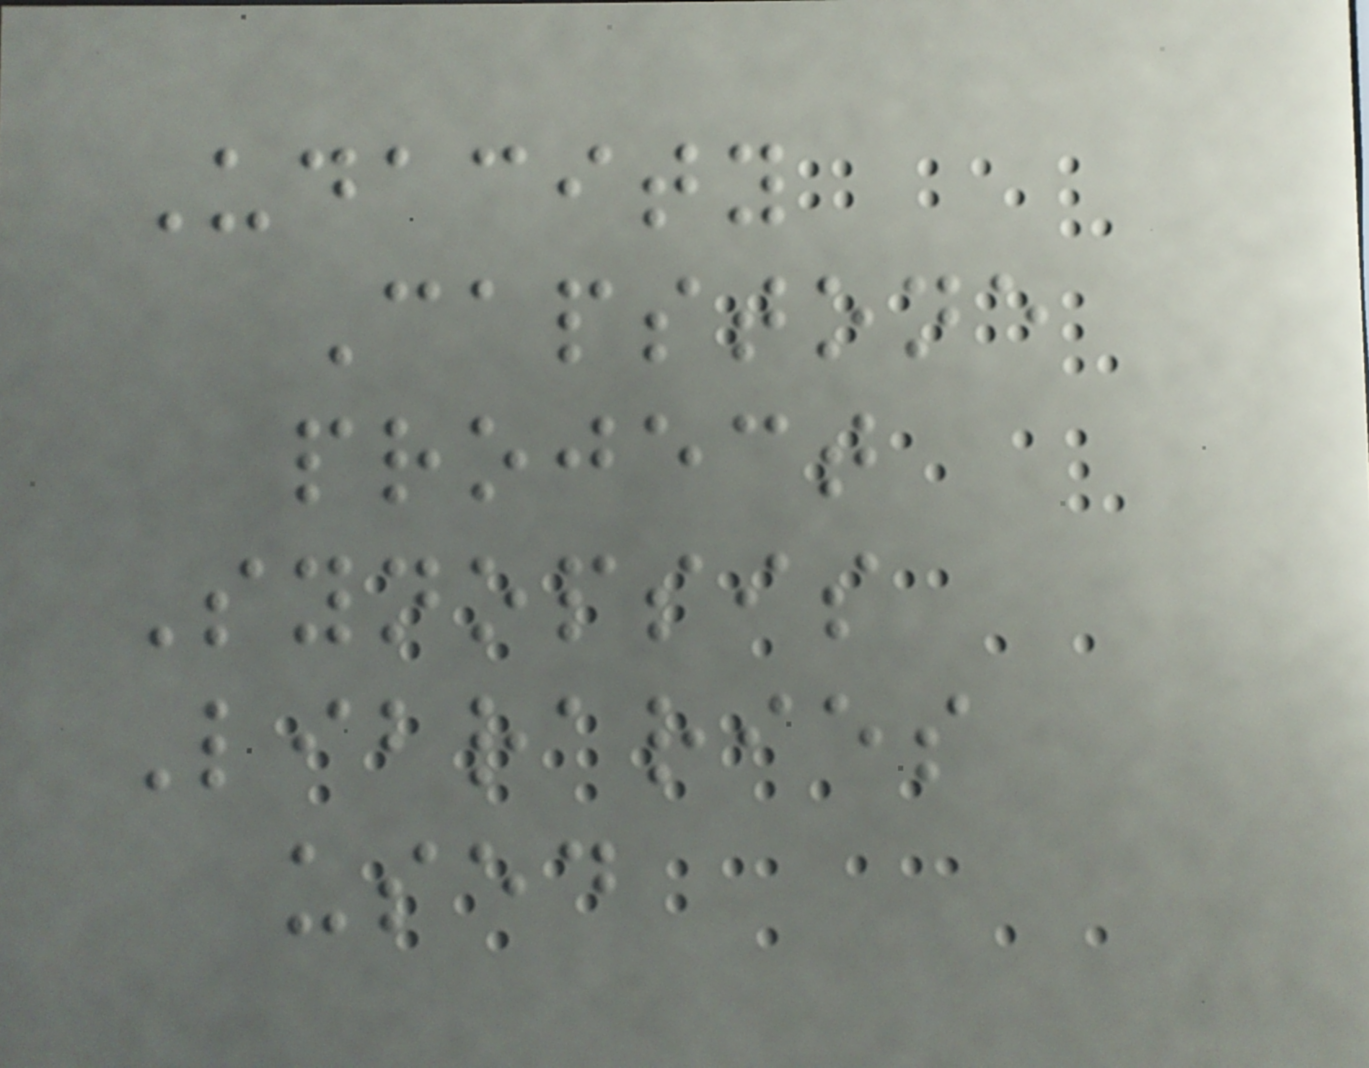Udacity
Capstone
project
Synopsis
Libraries
used
